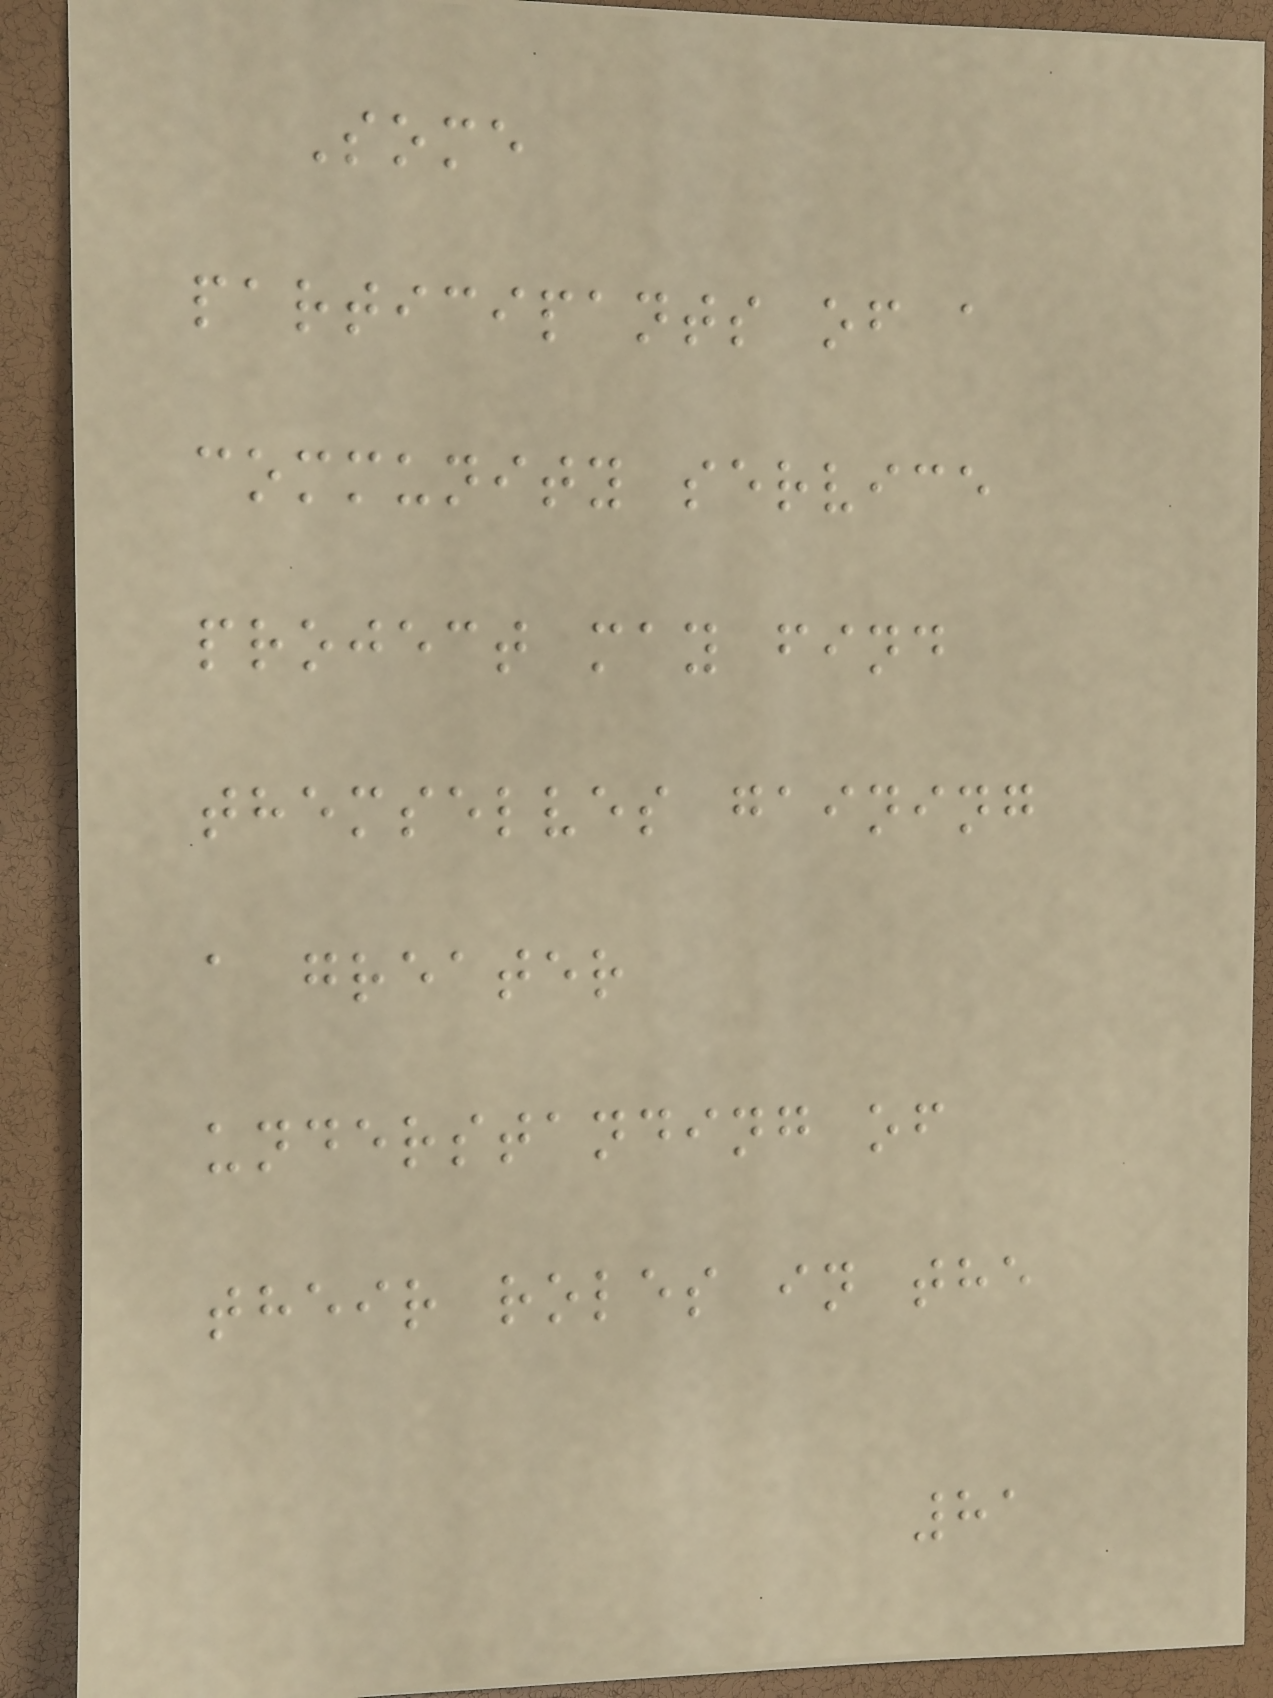Some
participants of a
community service
project may find
themselves gaining
a greater
understanding of
their roles in the
81
